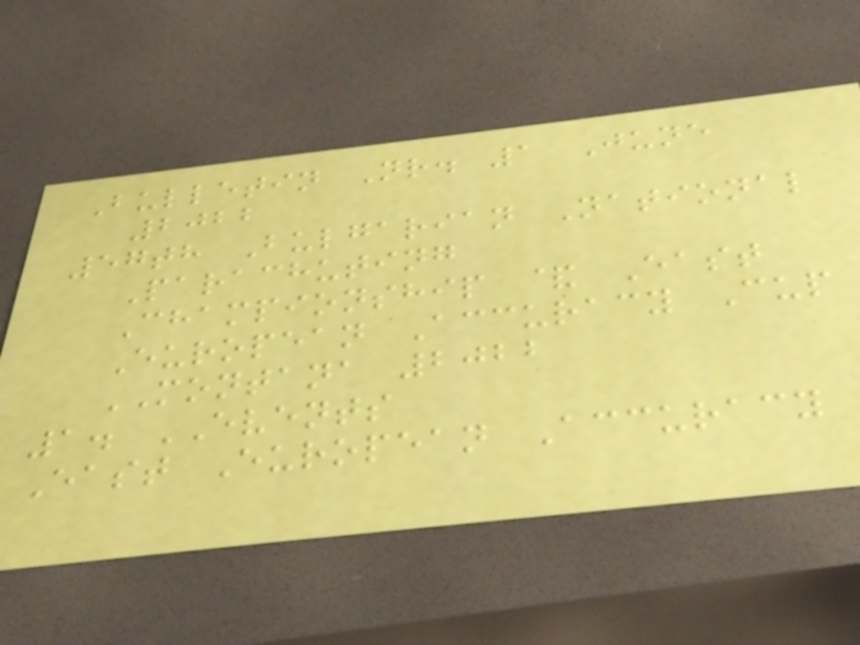Bulletin Nr. 1 June
2022
57th Bulgarian National
Parachuting
Championship & East
European Accuracy Cup
MONTANA 2022
1. EVENTS
East European Accuracy
